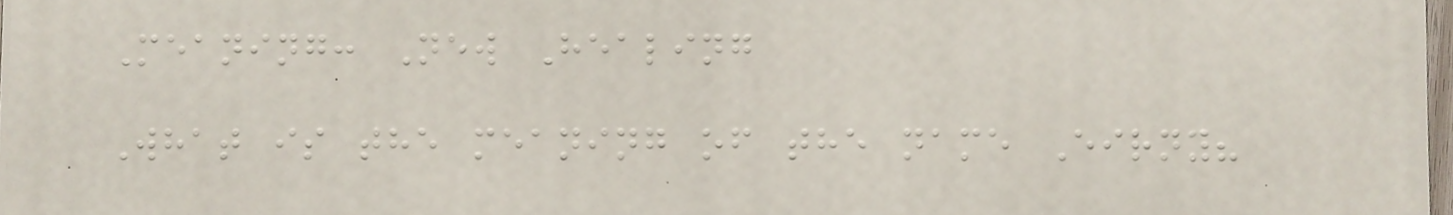Meaning: New Healing
What is the meaning of the name Eirny?
